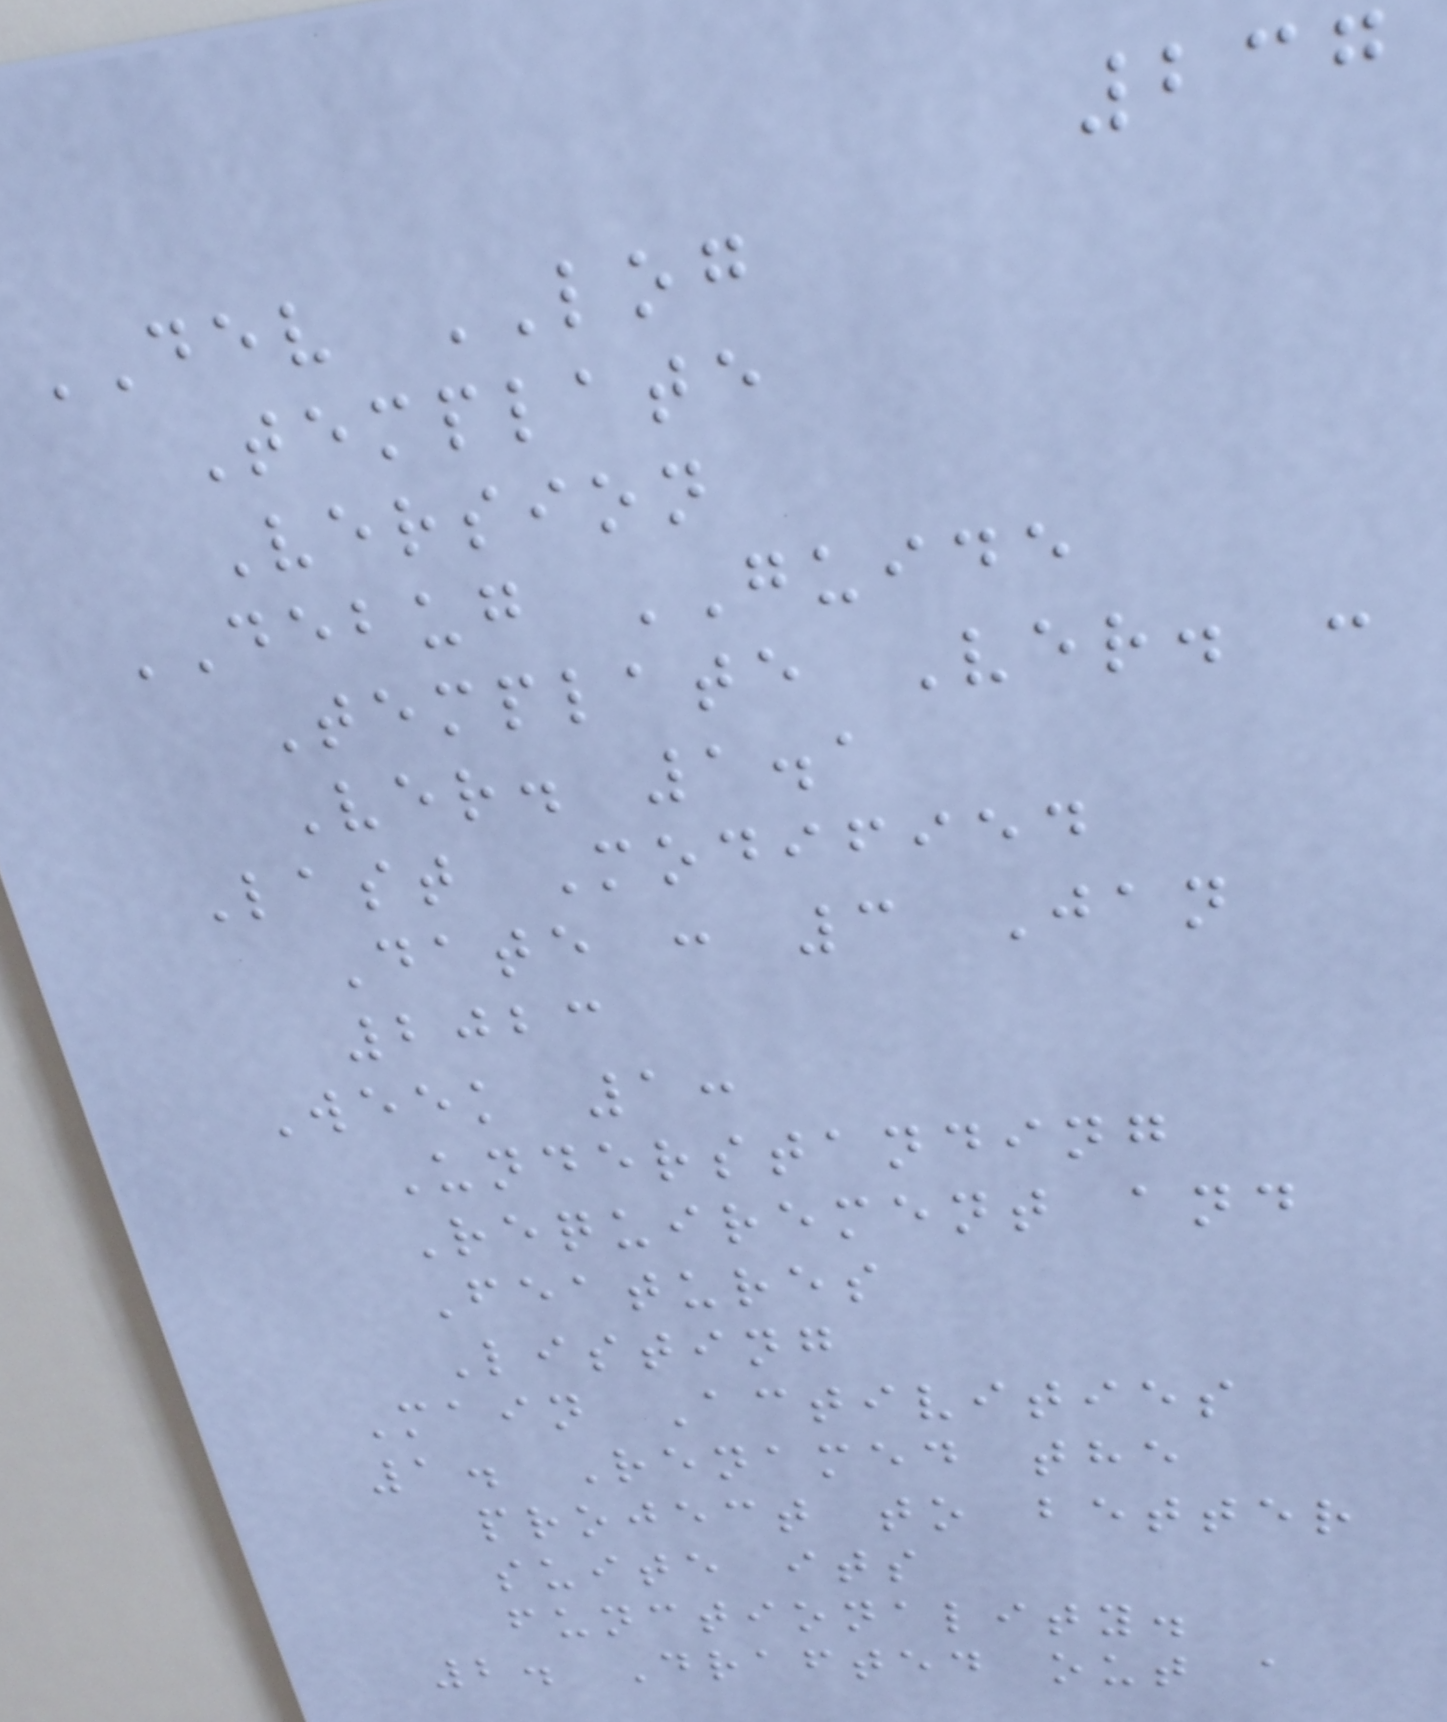237
DEV LOG
Template
Version
DEBUG GUIDE
Template Ver. :
Ver. 1.1
Last Modified
Date : 3 Jan
2023
Week 1:
Understanding
Requirement and
Features
Listing
Main Activities
1. Renamed the
project to better
suite its
functionality.
2. Drafted out a
